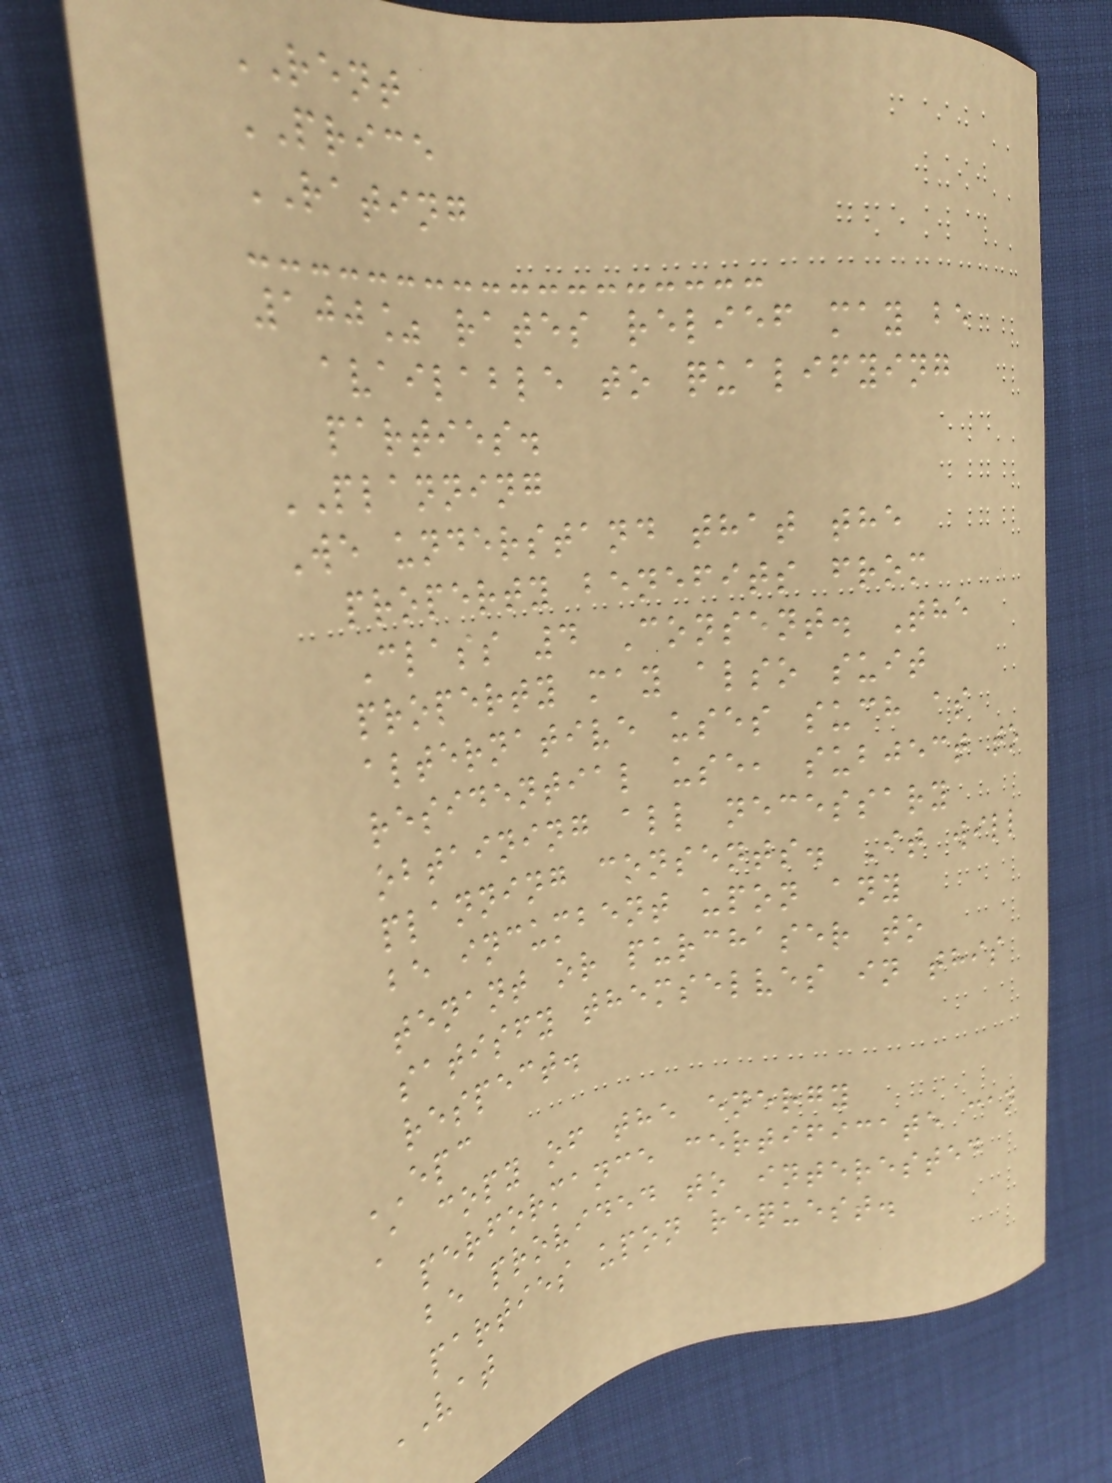RENT
PRICE
RATING
100% rates relief may be
available to qualifying
parties.
PLANNING
We understand that the
property benefits from
Class 4 Consent. The
property may also suit
alternative uses such as
residential use, subject to
obtaining all necessary
planning consents. It will
be incumbent upon any
tenant or purchaser to
satisfy themselves in this
respect.
EPC
A copy of the energy
performance certificate can
be provided to interested
parties upon request.
VAT
